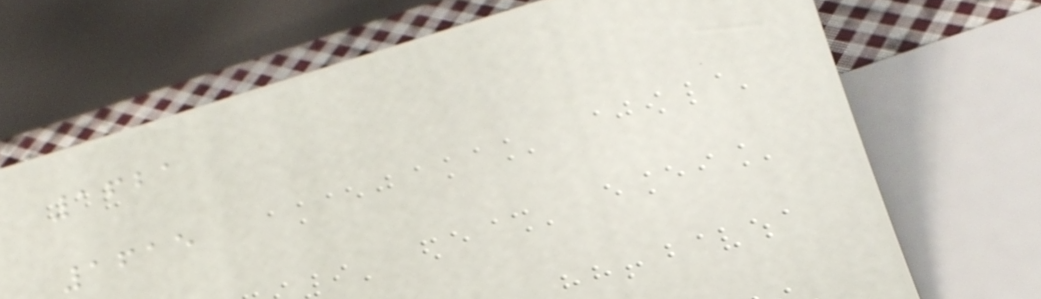1621
1615
